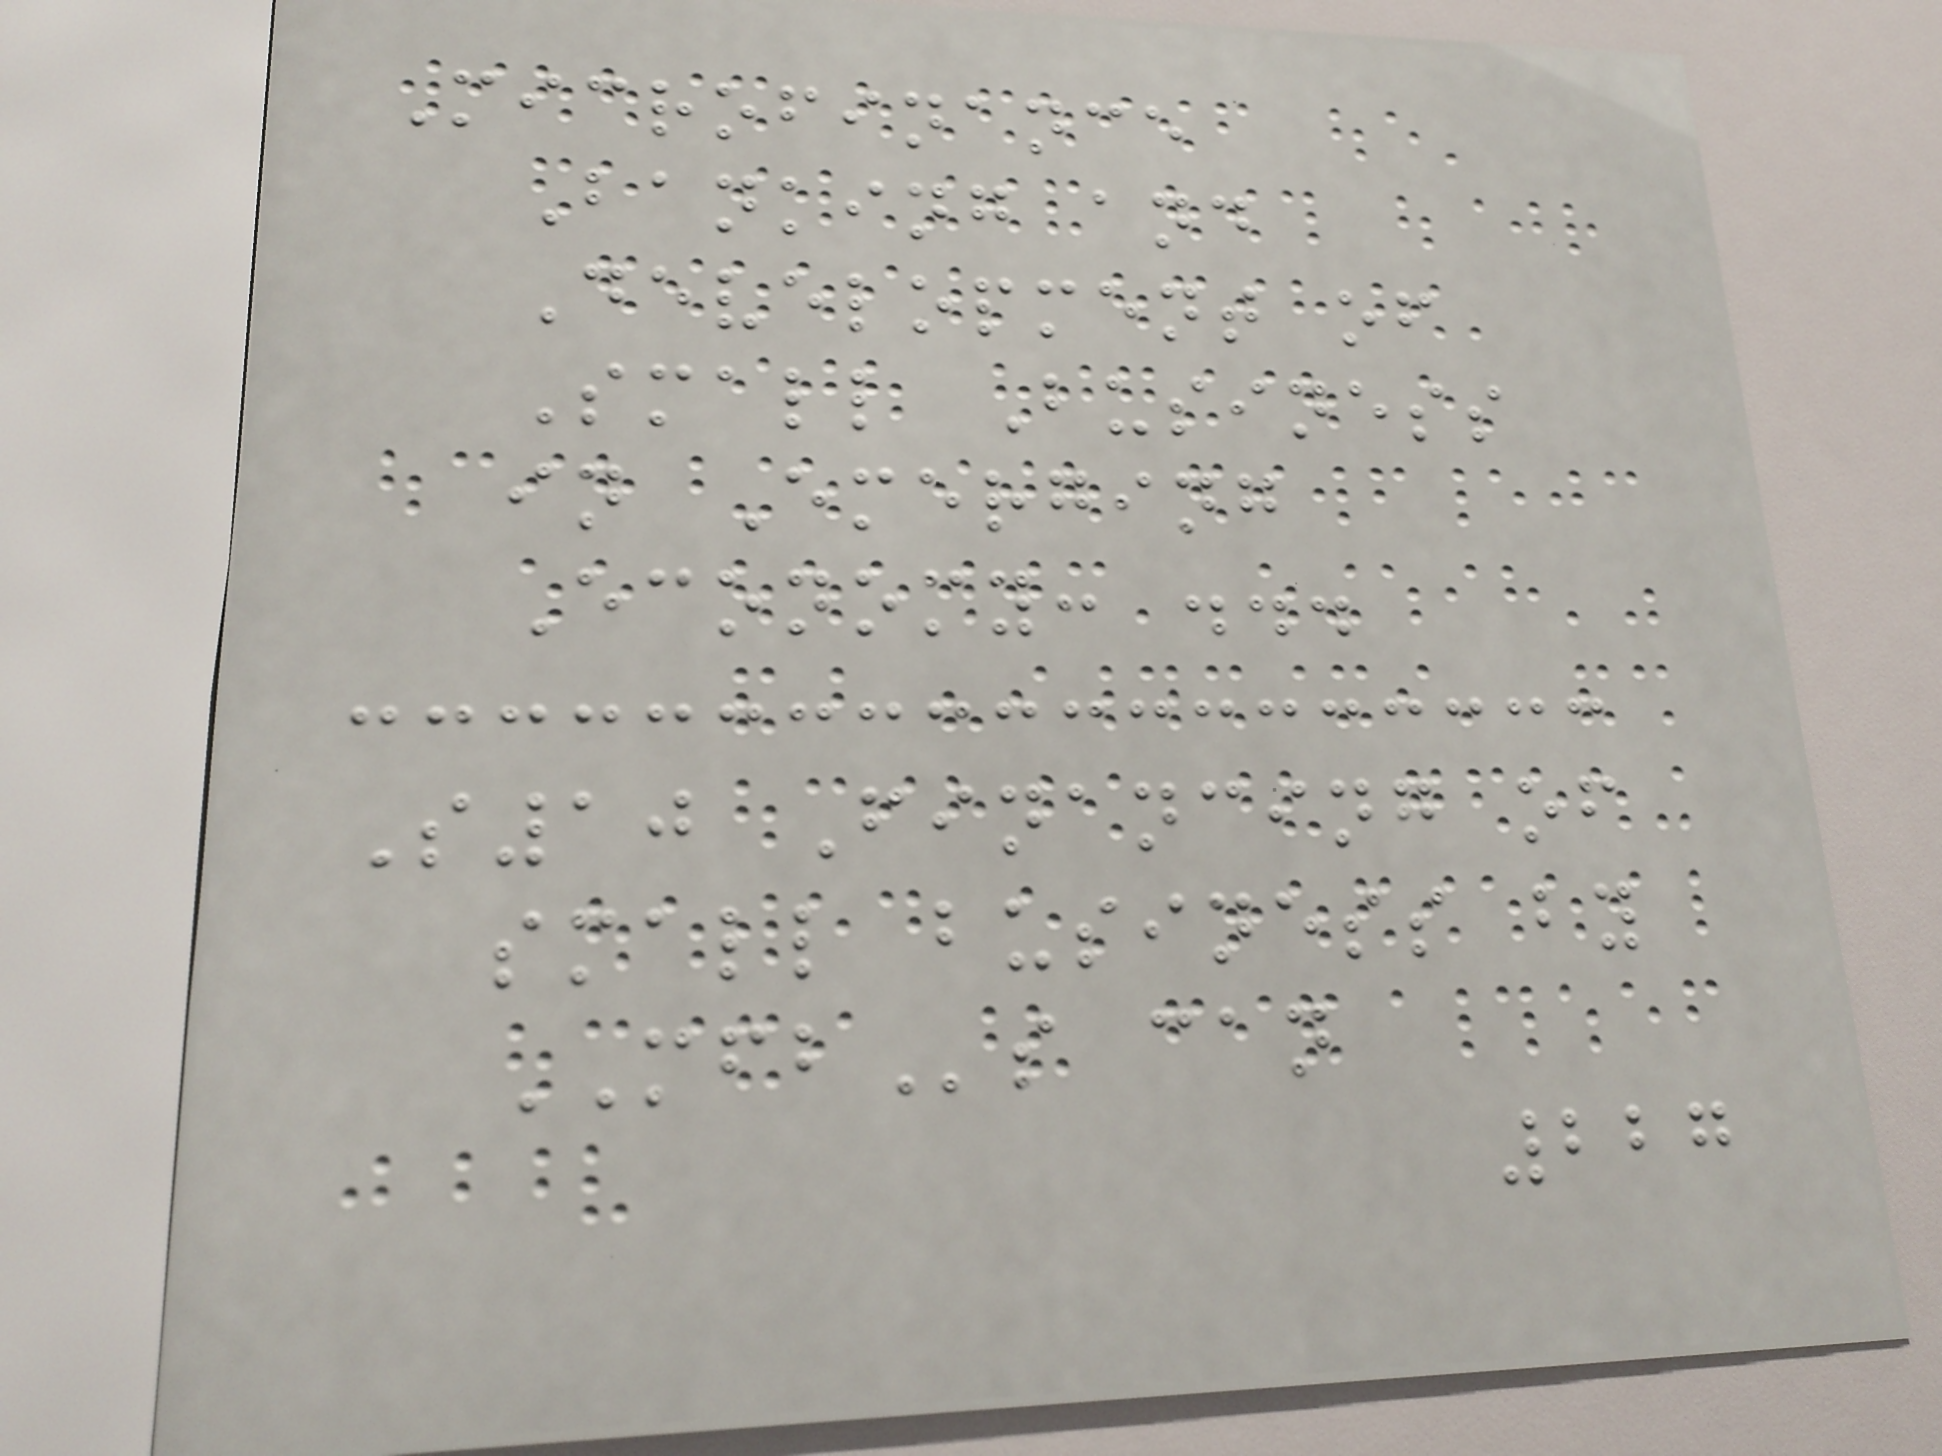Microfinance
Banking and
Development of
Small Business
in Emerging
Economy: ...
S10 Financing of
small business by
MFBs can
227
